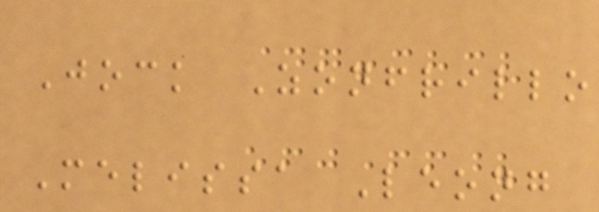Jock Zonfrillo
Melissa Leong
